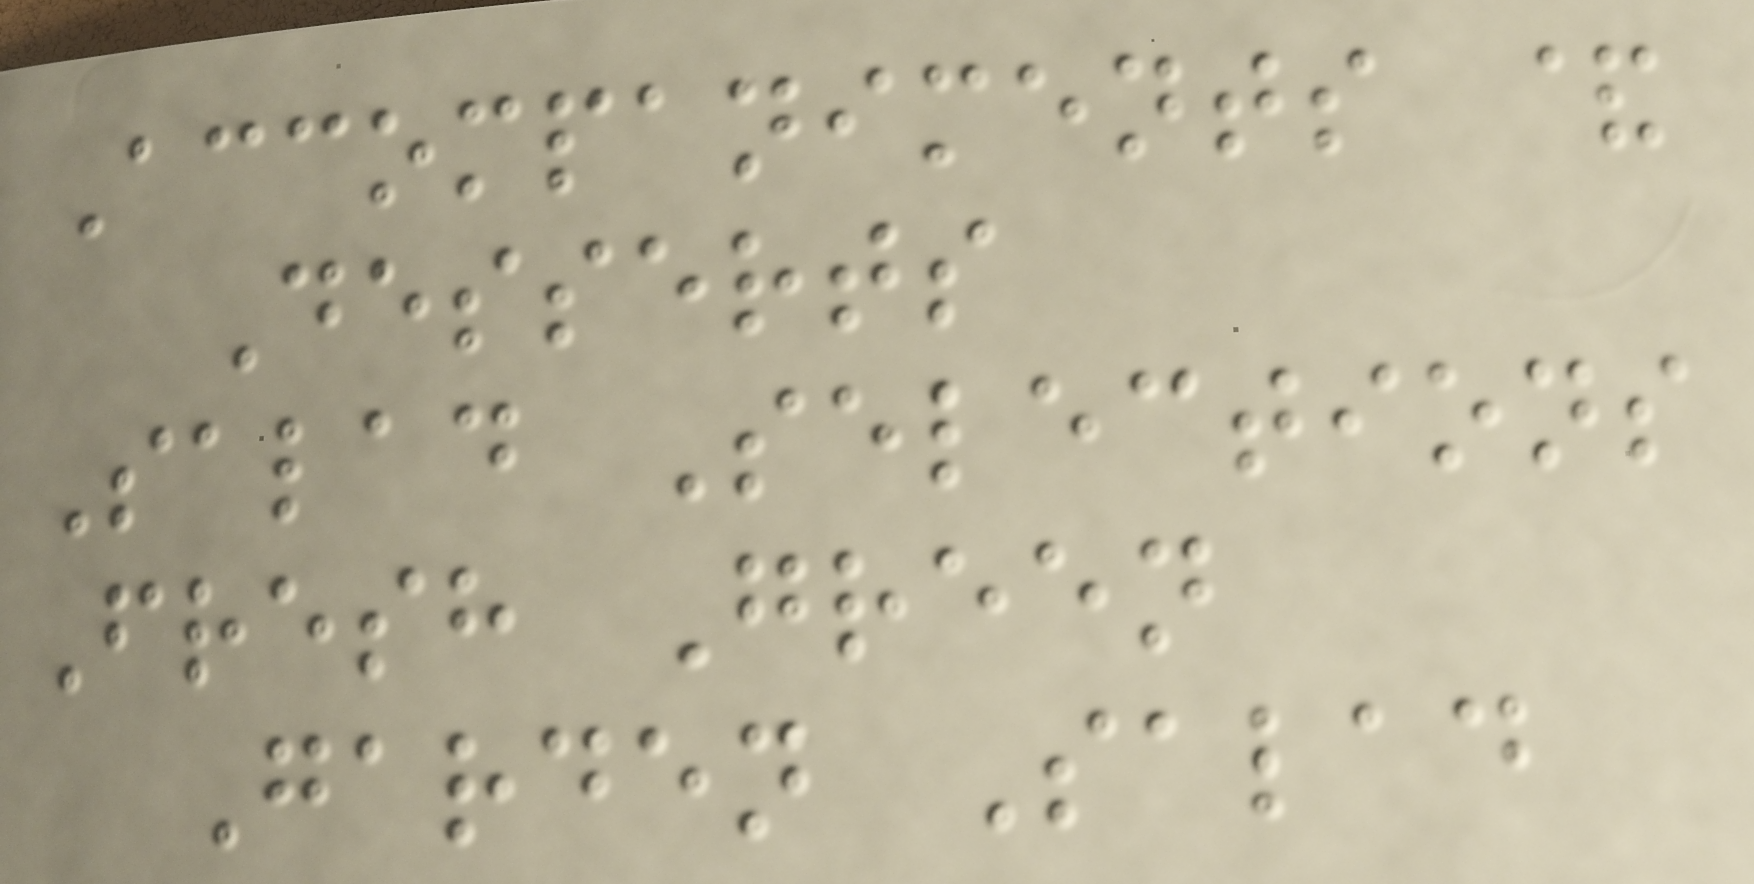Accompaniments &
Desserts
Salad Selections
Fresh Green
Garden Salad
